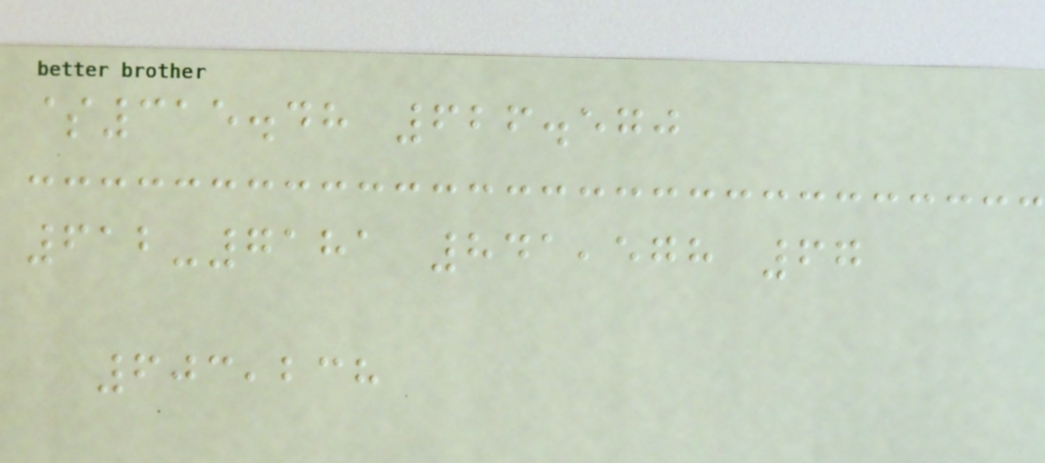$315.48 626.570
612-7181 841,578 67
603,238
